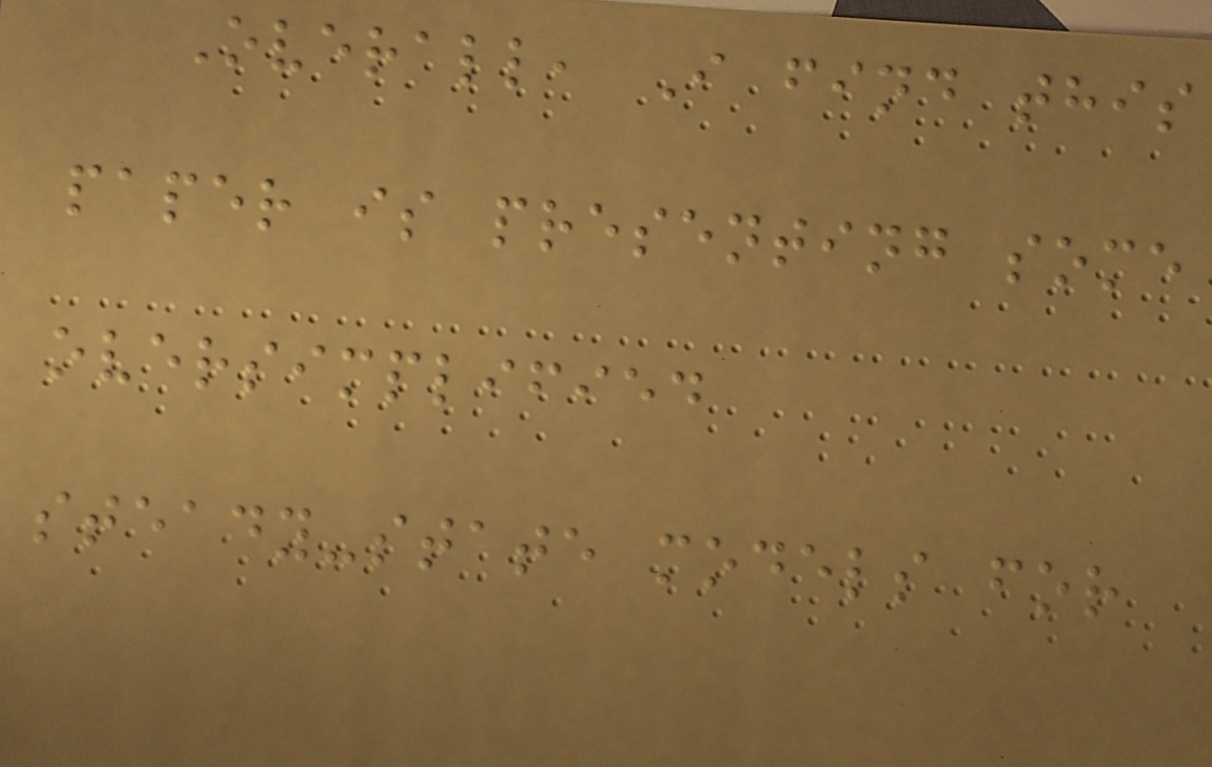Overall, I find this
paper is presenting some
oversimplified
steady-state models for
